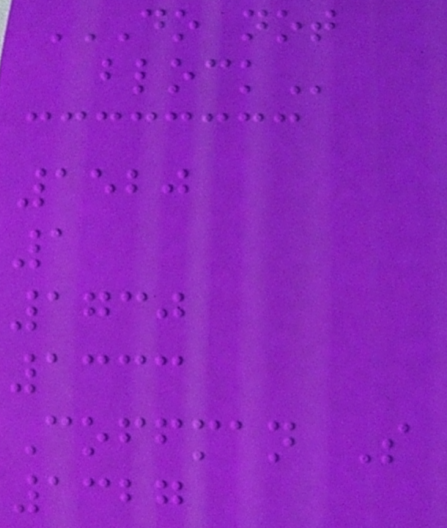DO NOT
BLOCK
1520
1
1730
1333
Coffman S
1327
